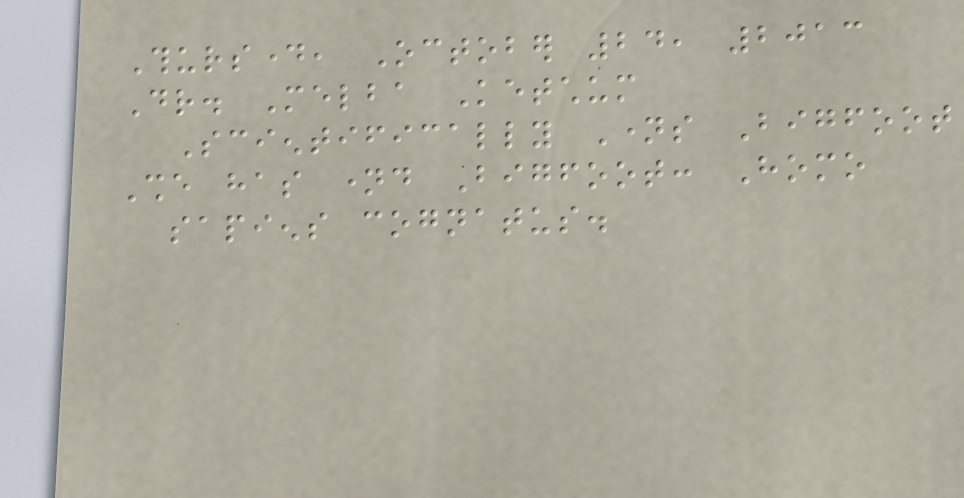Thursday, October 24, 2013
Dr. Melba Ketchum
Scientifically Names Bigfoot
She has named Bigfoot: Homo
sapiens cognatus.
